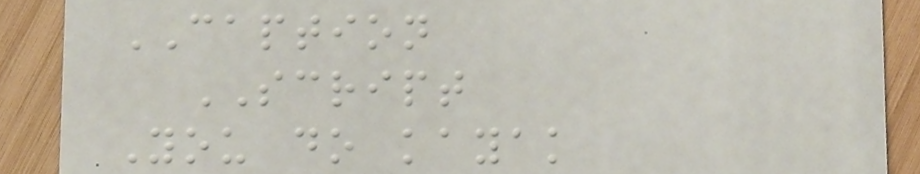CAPTION
SCRIPT
You do kayak
